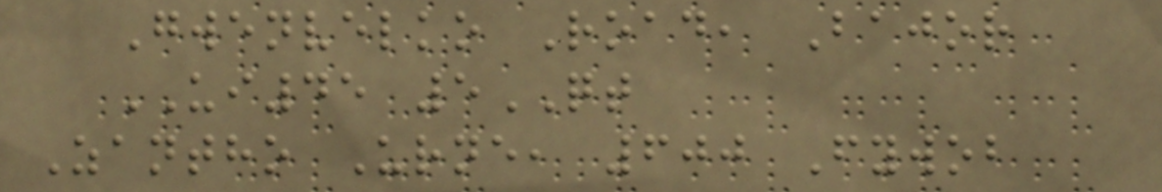Gwenvelko Road, Bajor
UI45 5QT
Zantho Urne, 600 Fywob
